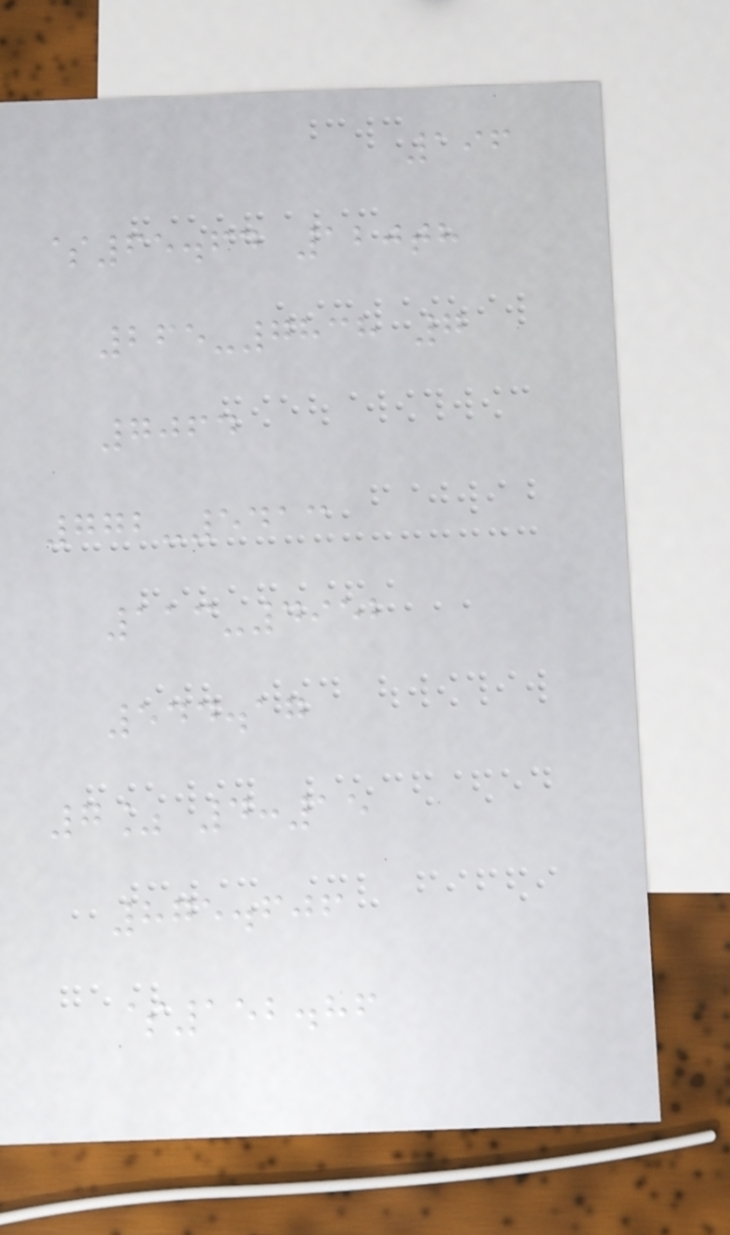196
$65.64 120th
265-7838 7
7064
772-5413
113-4952
544.17
7% 4:15
875.606
$152.86
